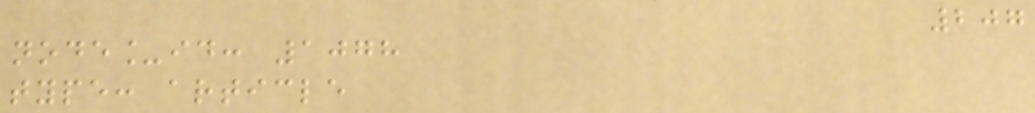207
node_id: 1078
type: article
